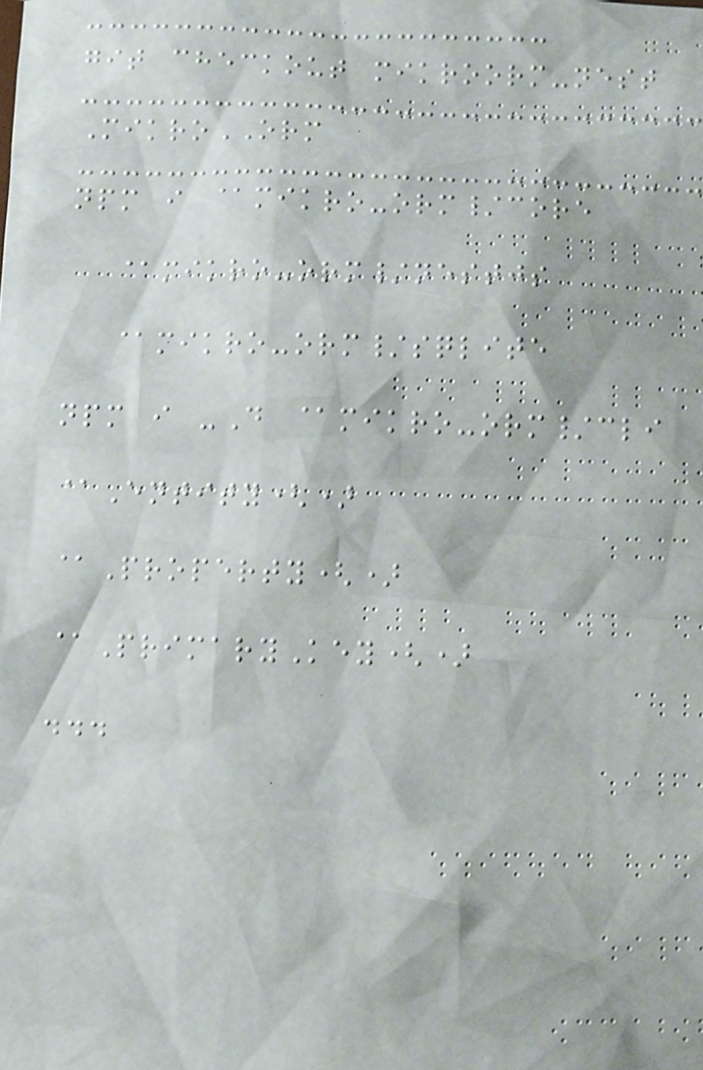git checkout mikroorm-nest
MikroORM
npm i @mikro-orm/core
@mikro-orm/nestjs
@mikro-orm/sqlite
npm i -D @mikro-orm/cli
@Entity()
@Property()
@PrimaryKey()
...
